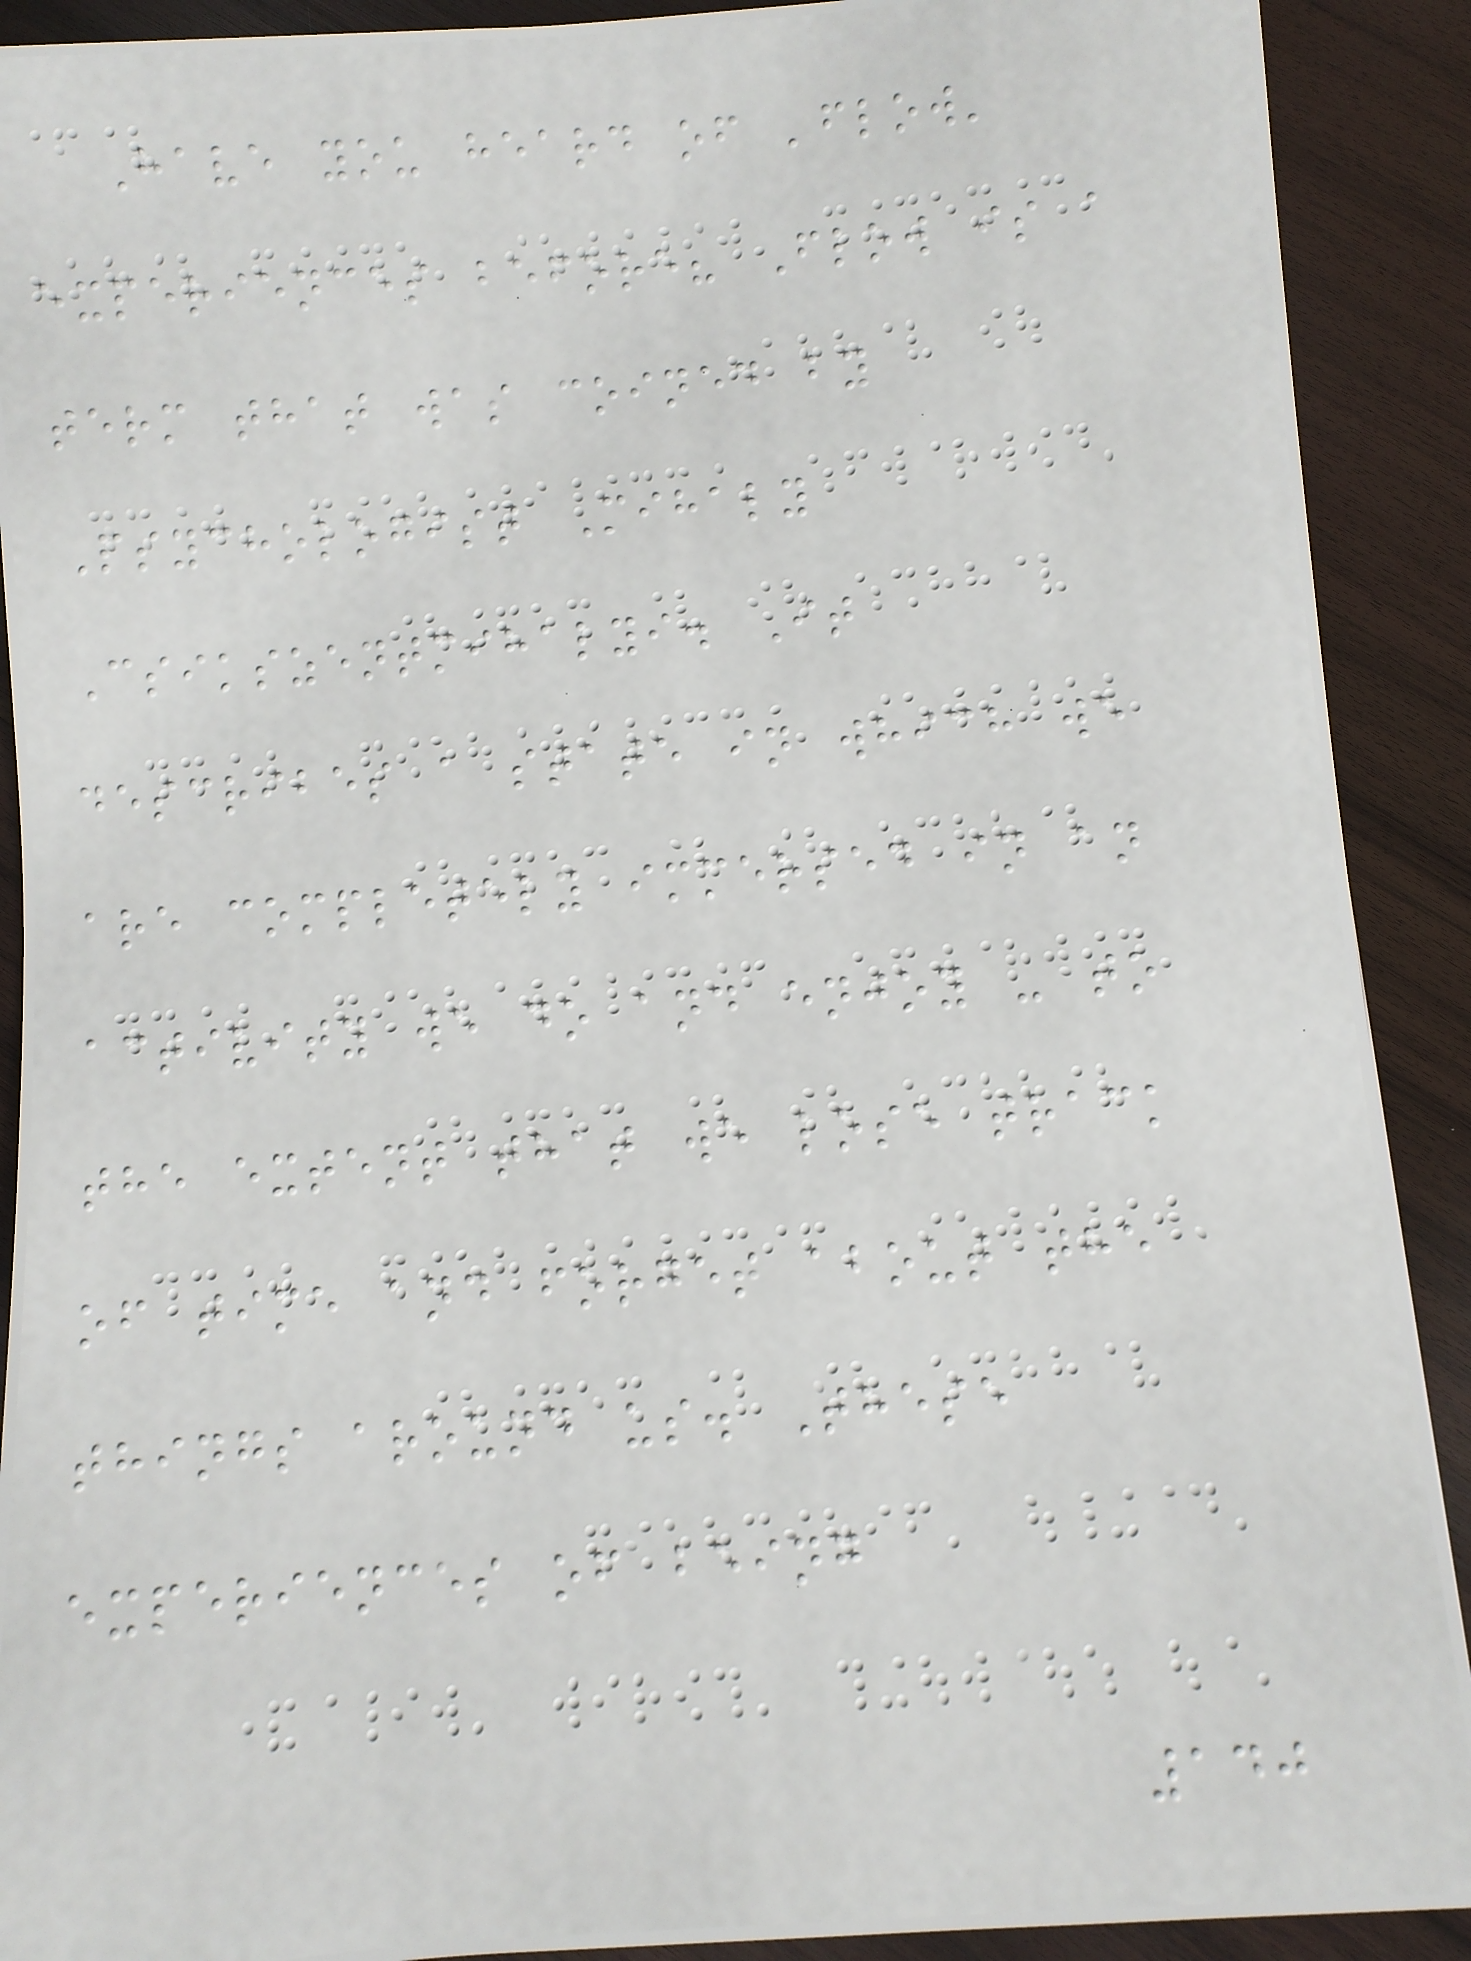Have you heard of 'flow'
experiences before? Flow is a
term that was coined by
Psychologist Mihaly
Csikszentmihalyi. It
describes a state in which we
are completely immersed in an
activity we do and enjoy - to
the extent that we lose track
of time and forget about the
things around us. These
experiences of being
140
